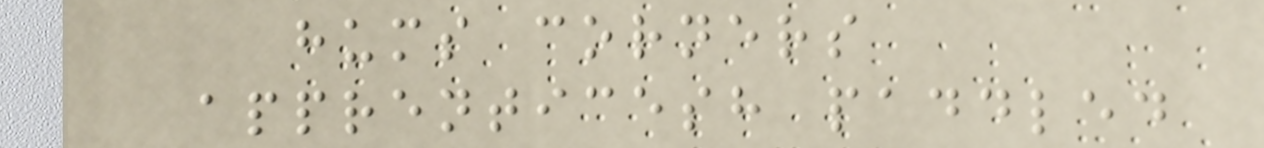hums corners
apprenticesh paddled
